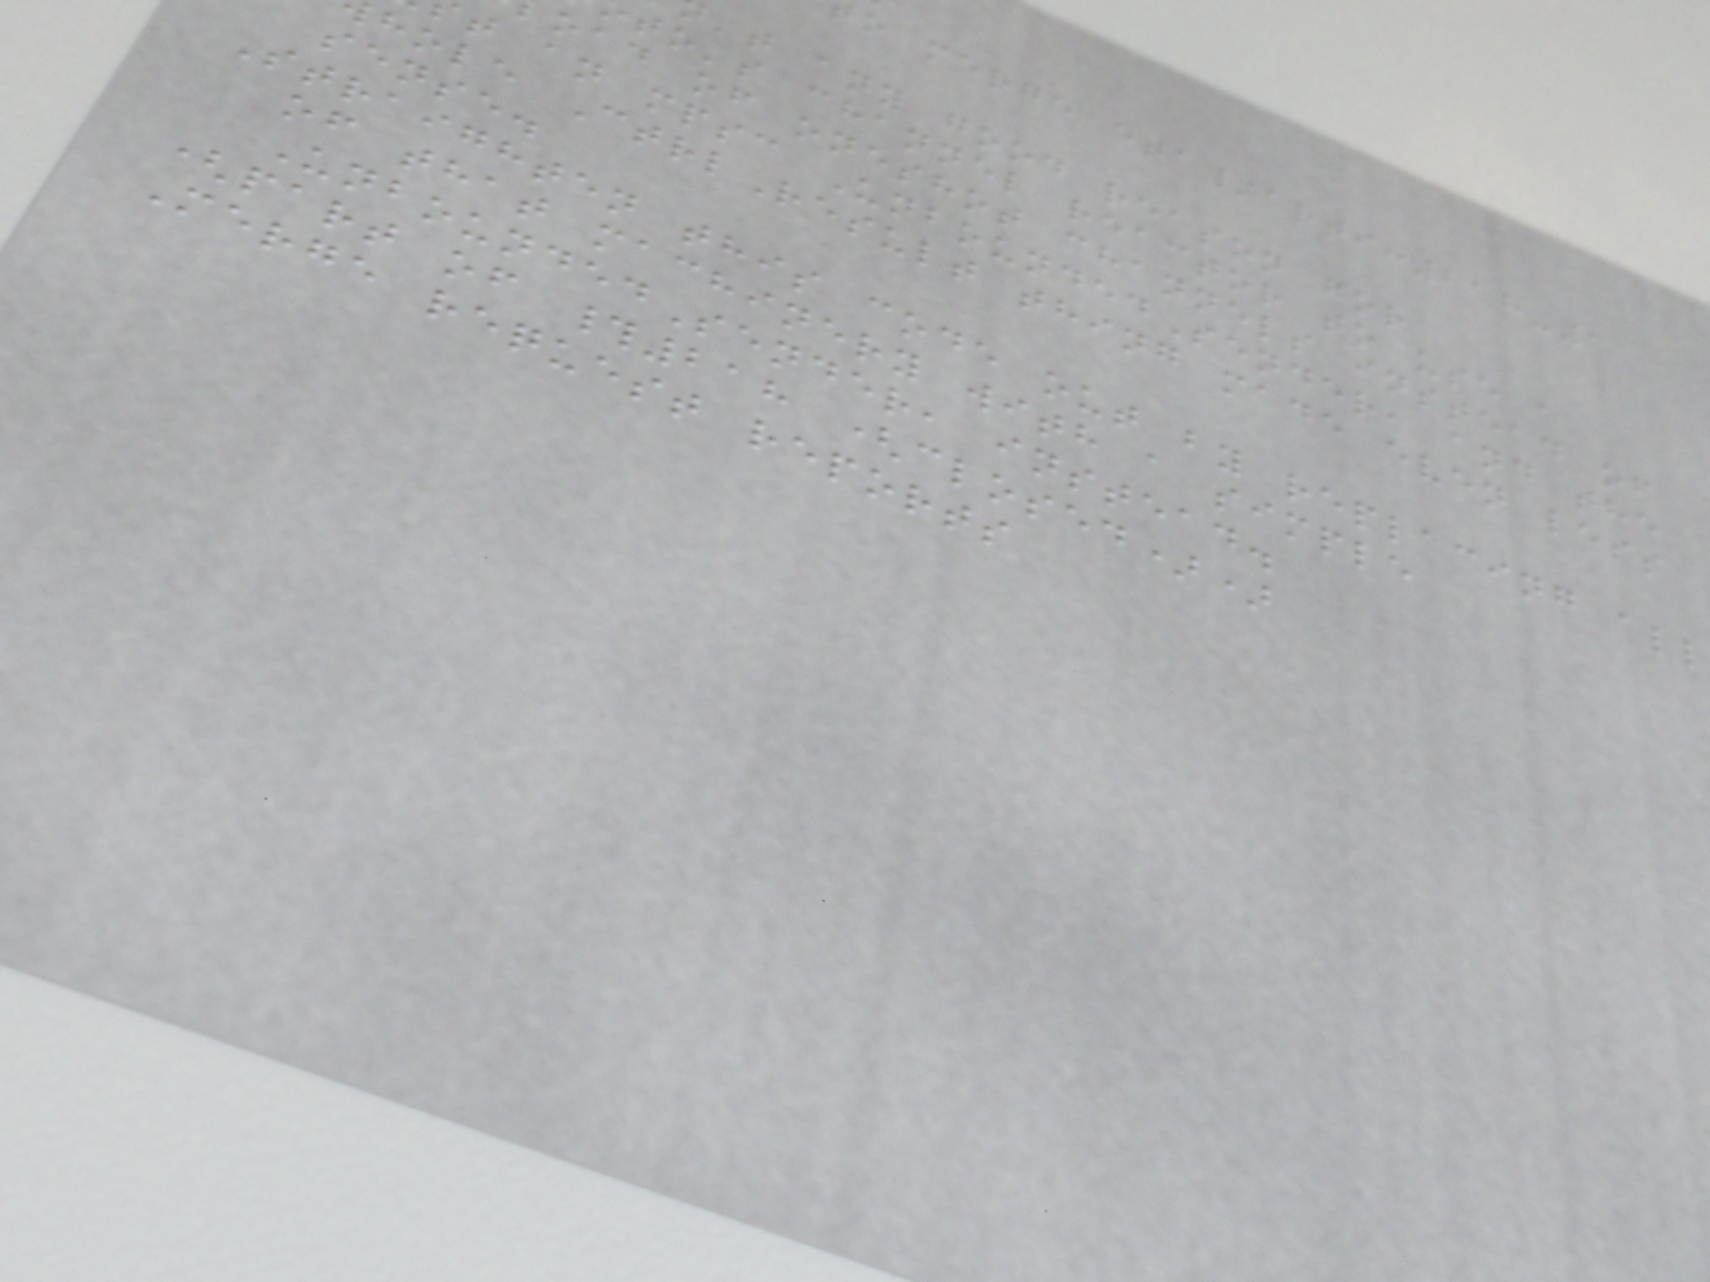o merge eta/arti:218-1
't any good reason for
to's channel reactor to use a
oad of oneshot channels instead of
t an mpsc UnboundedSender, and the
hole CtrlResult thing made even less
sense.
Straighten this code out by replacing all
of that machinery with a simple
UnboundedSender, instead.
(part of #218 (closed))
Merge request reports
